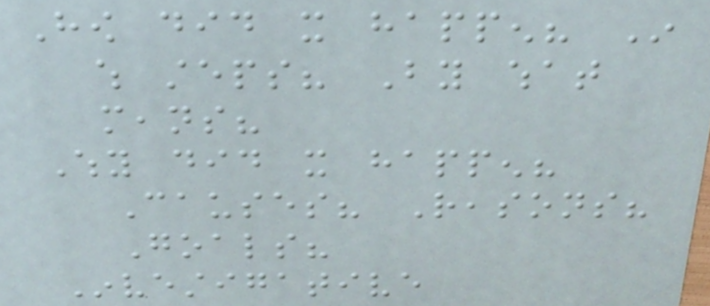How did it happen? In
which steps? By what
means?
Why did it happen?
Causes? Reasons?
Goals?
Investigative
